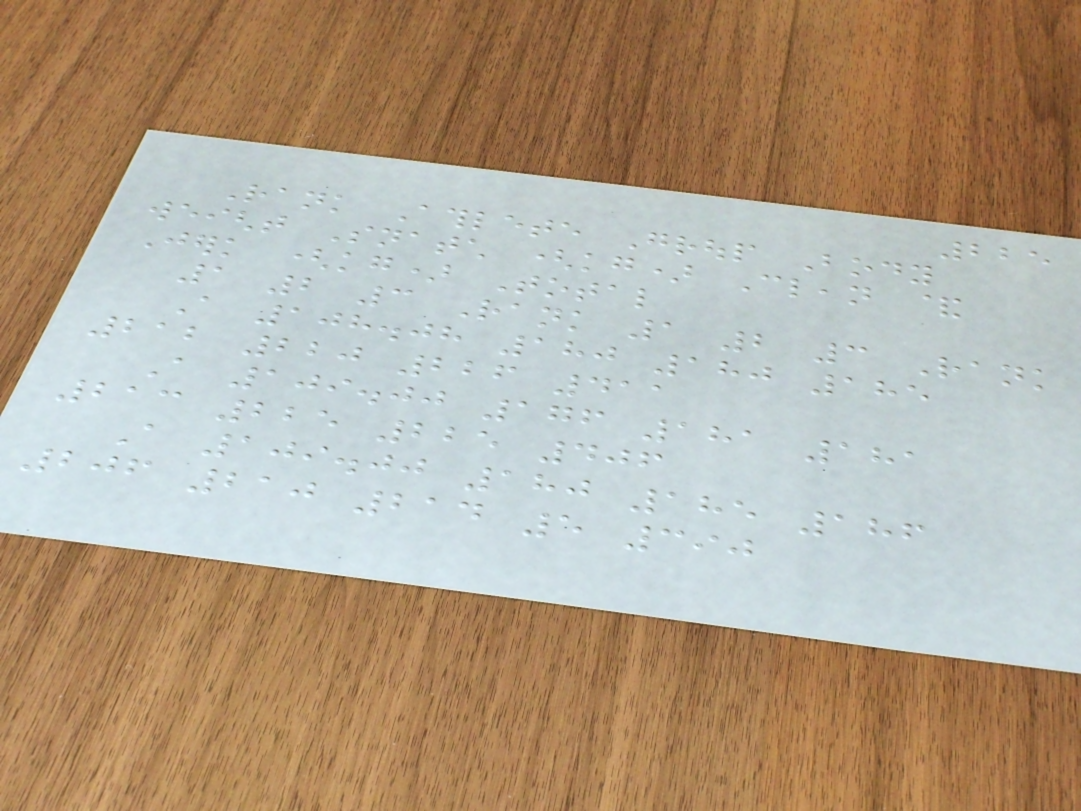225
Rank Athlete Group Body
weight Snatch (kg) Clean &
Jerk (kg) Total
1 2 3 Rank 1 2 3 Rank
A 108.08 180 180 185
212 220 226 411
A 109.00 176 181 181
213 225 225 406
A 109.00 180 185 186
206 210 214 5 390
